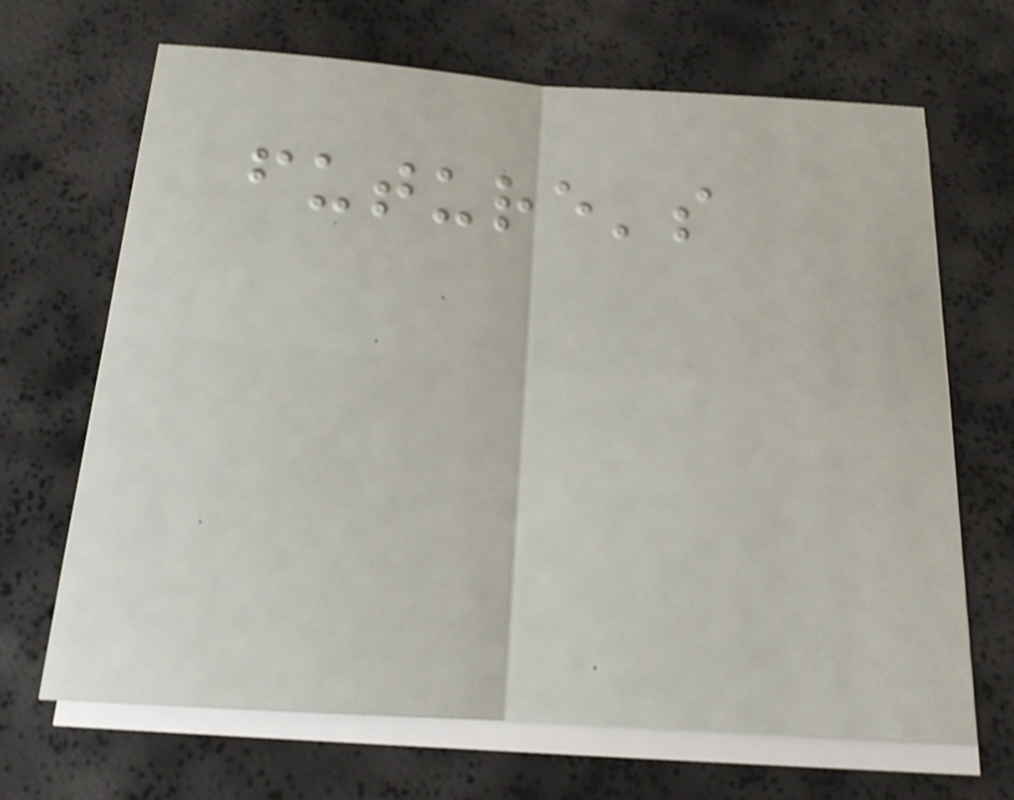future's
